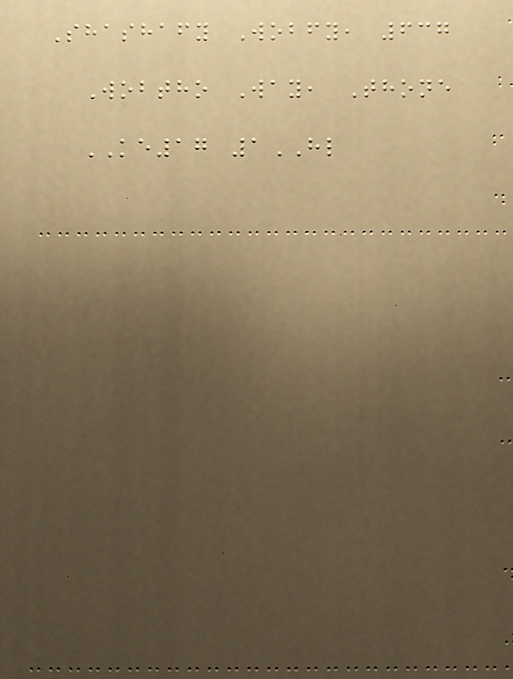Shashafy Wobfy, 637
Wobtho Way, Thone
KE17 1HL
